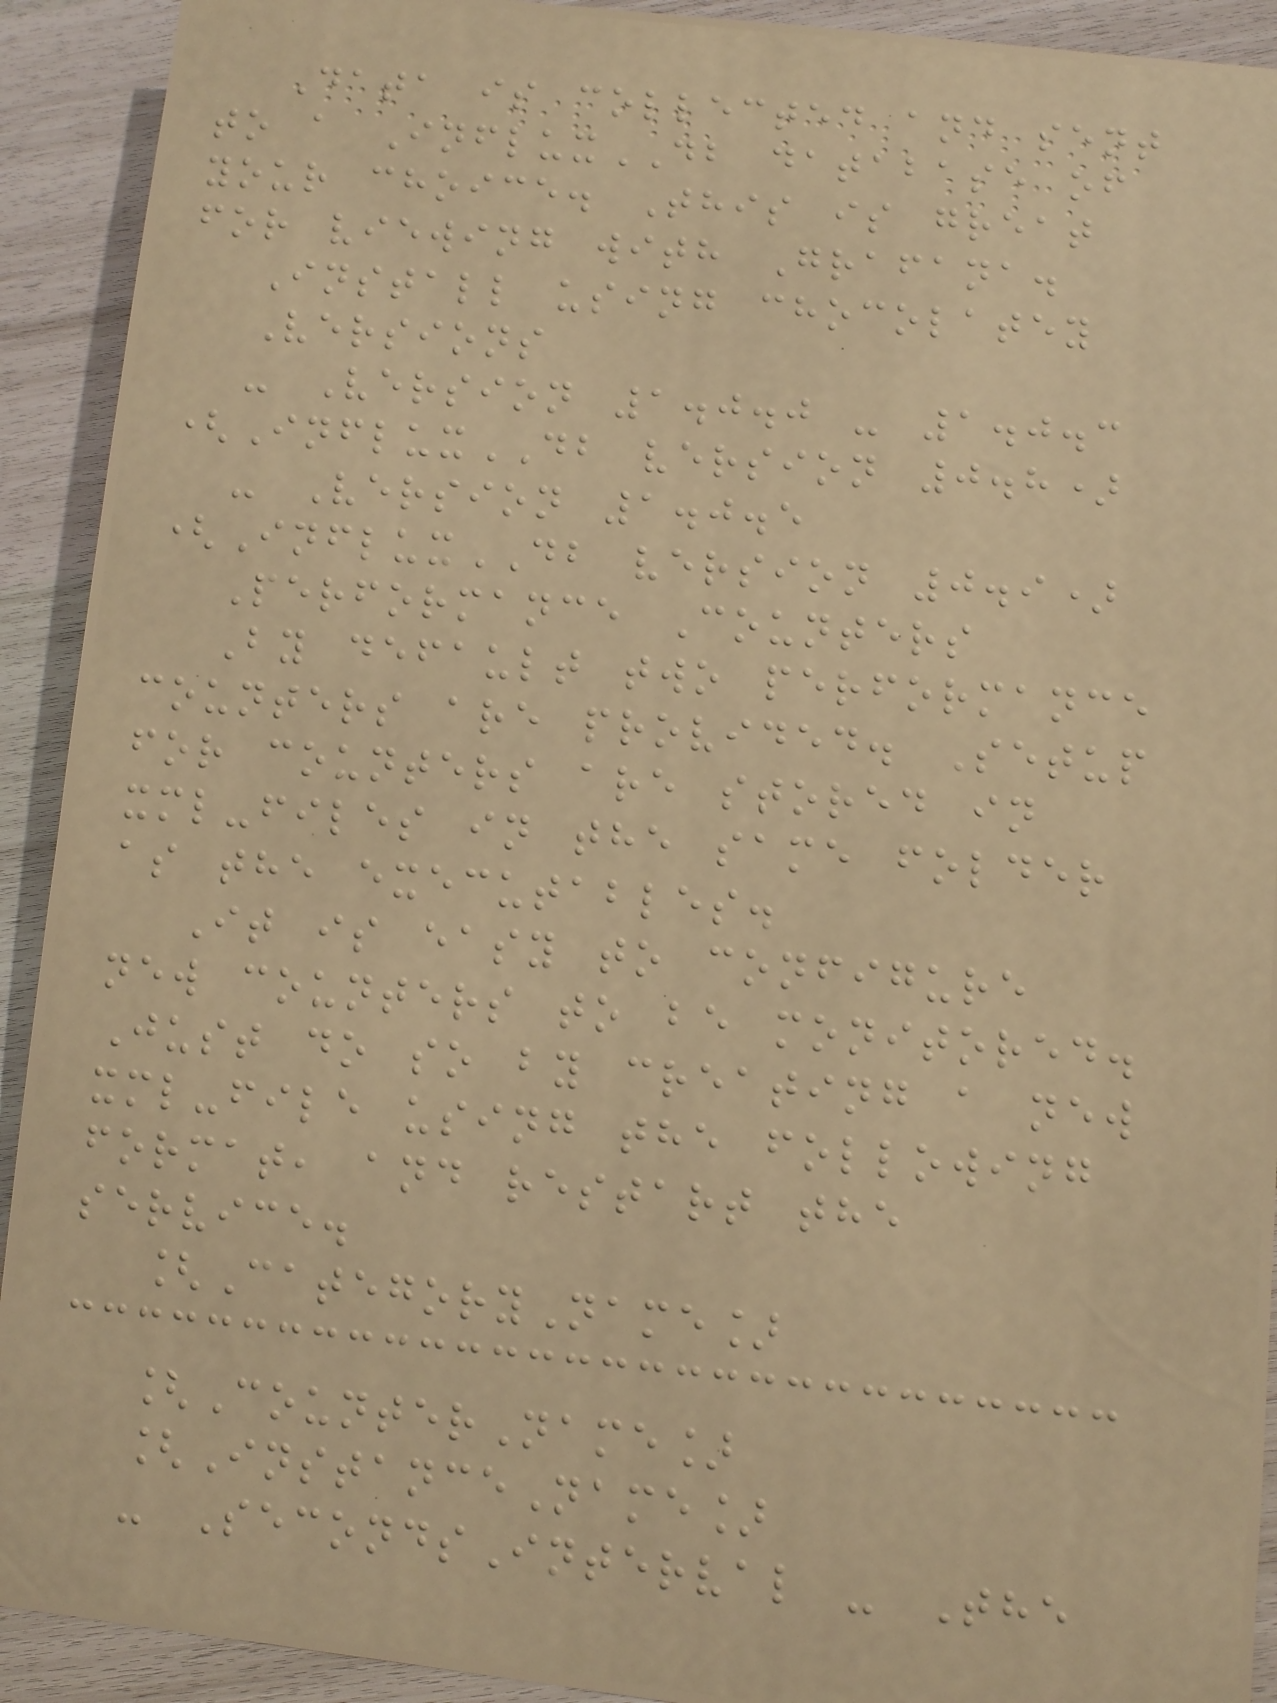Data is collected and sent
to a InfluxDB database of
your choice. This is great
for viewing with Grafana.
Install using chocolatey
Versions
- Version 1.0.0 - 1.0.3
(InfluxDB version 0.8)
- Version 1.0.5
(InfluxDB version 0.9)
Performance Counters
By default two performance
counters are provided. Setup
for counters are stored in
xml-files in the same folder
as the executables.
It is easy to configure
new counters to be monitored.
Just do so by creating a new
xml-file using the following
format, and restart the
service.
[CategoryName]
[CounterName]
[InstanceName]
- SecondsInterval - The
